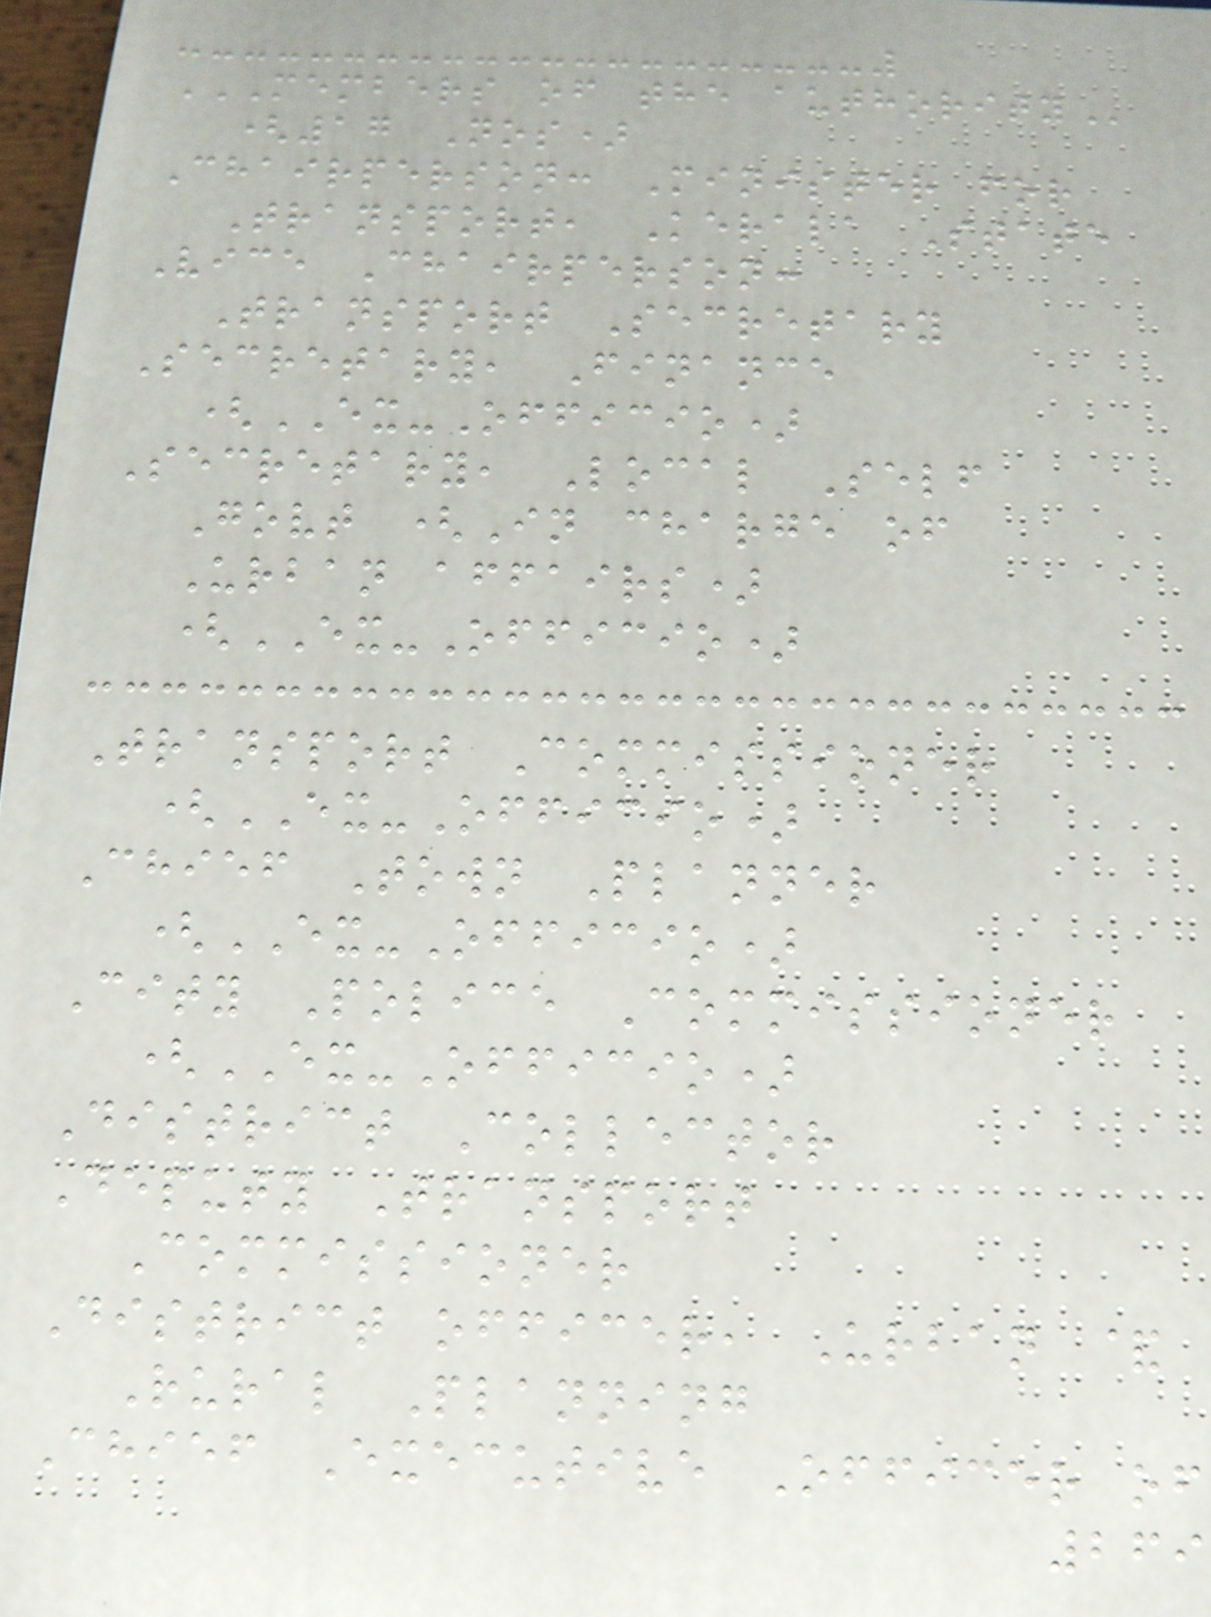MEMBERS OF THE AUTHORITY
(17 Nos)
Chairperson: Minister for
Transport, Kerala State
Vice Chairperson:
Transport Secretary
Secretary, Finance
(EX-Officio)
Secretary, Local Self
Govt (In charge of
Urban affairs)
(EX-Officio)
Transport Commissioner
(EX-Officio)
Chief Town Planner
(EX-Officio)
City Police Commissioner
(EX-Officio)
District Collector
Deputy Transport
Commissioner
District officer, Urban &
Rural Planning
Chief Executive Officer of
269
